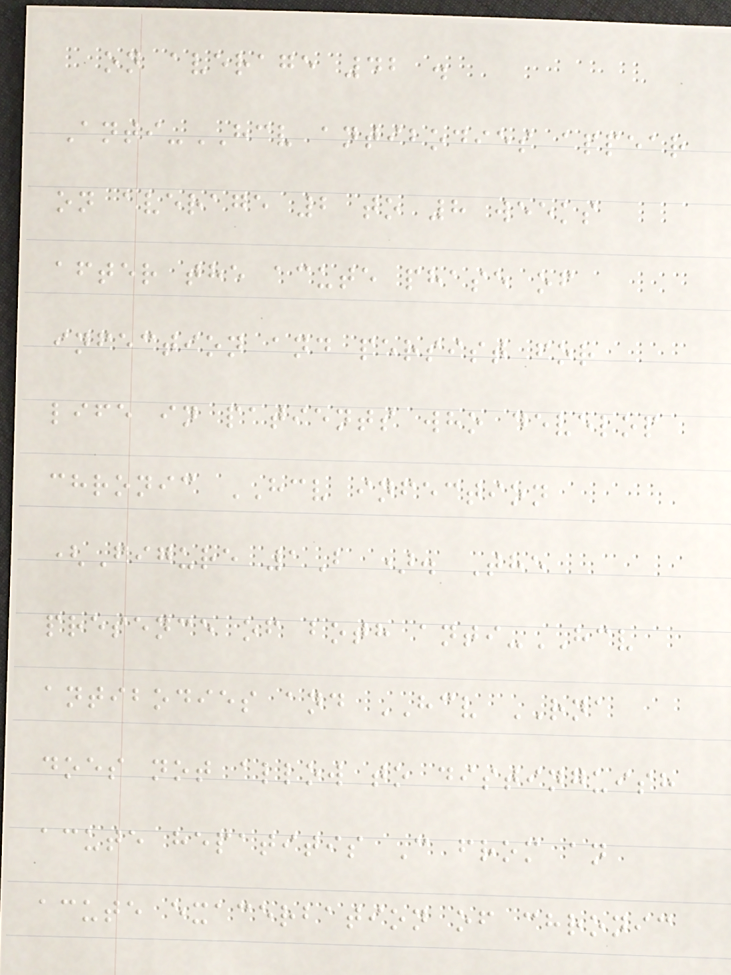on average 42 .
Anti-HCV antibodies appear
on average 2 to 8 weeks
after the acute phase of
infection and persist for
life in patients who develop
chronic HCV infection
(Figure 1B ). The
presence of both anti-HCV
antibodies and HCV RNA
does not allow to distinguish
acute hepatitis C from an
acute exacerbation of chronic
